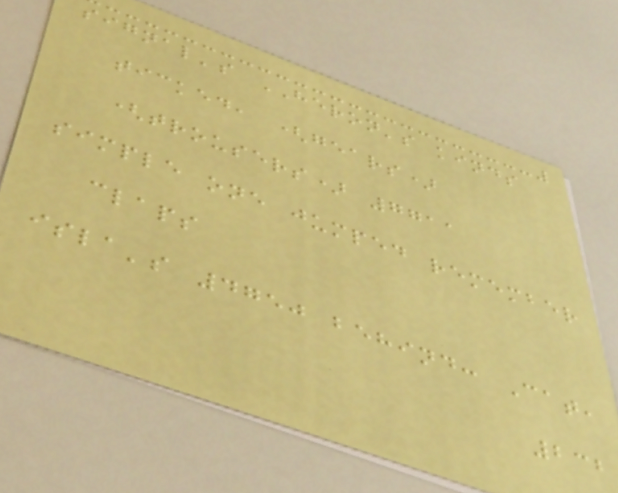signal's HERON's kinds
ticked, (gears)
(trousers) 7711
simple one jumped remember
claps
isla's 4750 behind: Cat,
232
